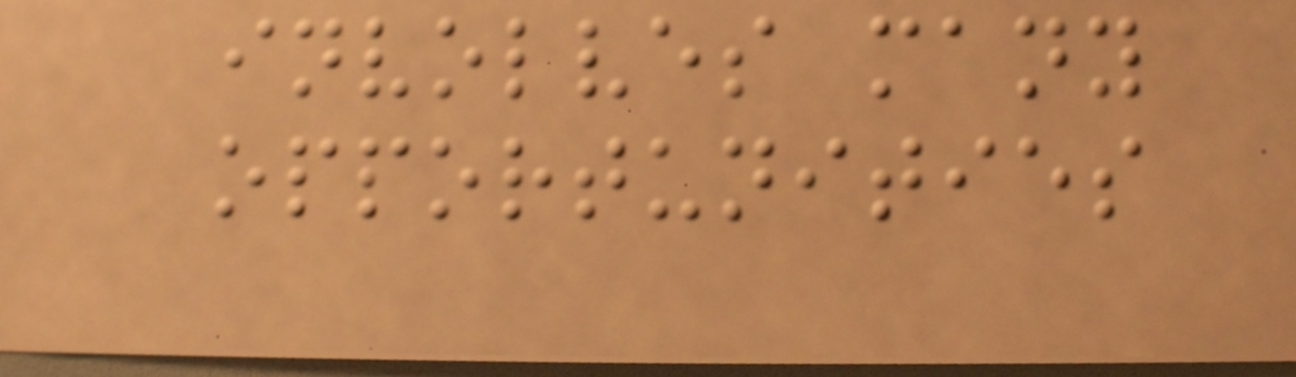involves many
opportunities
